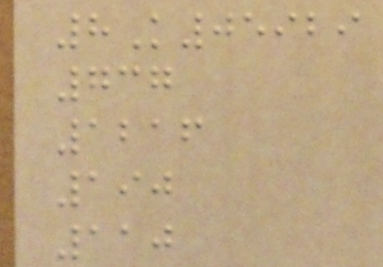8K05929
737
1216
190
110
